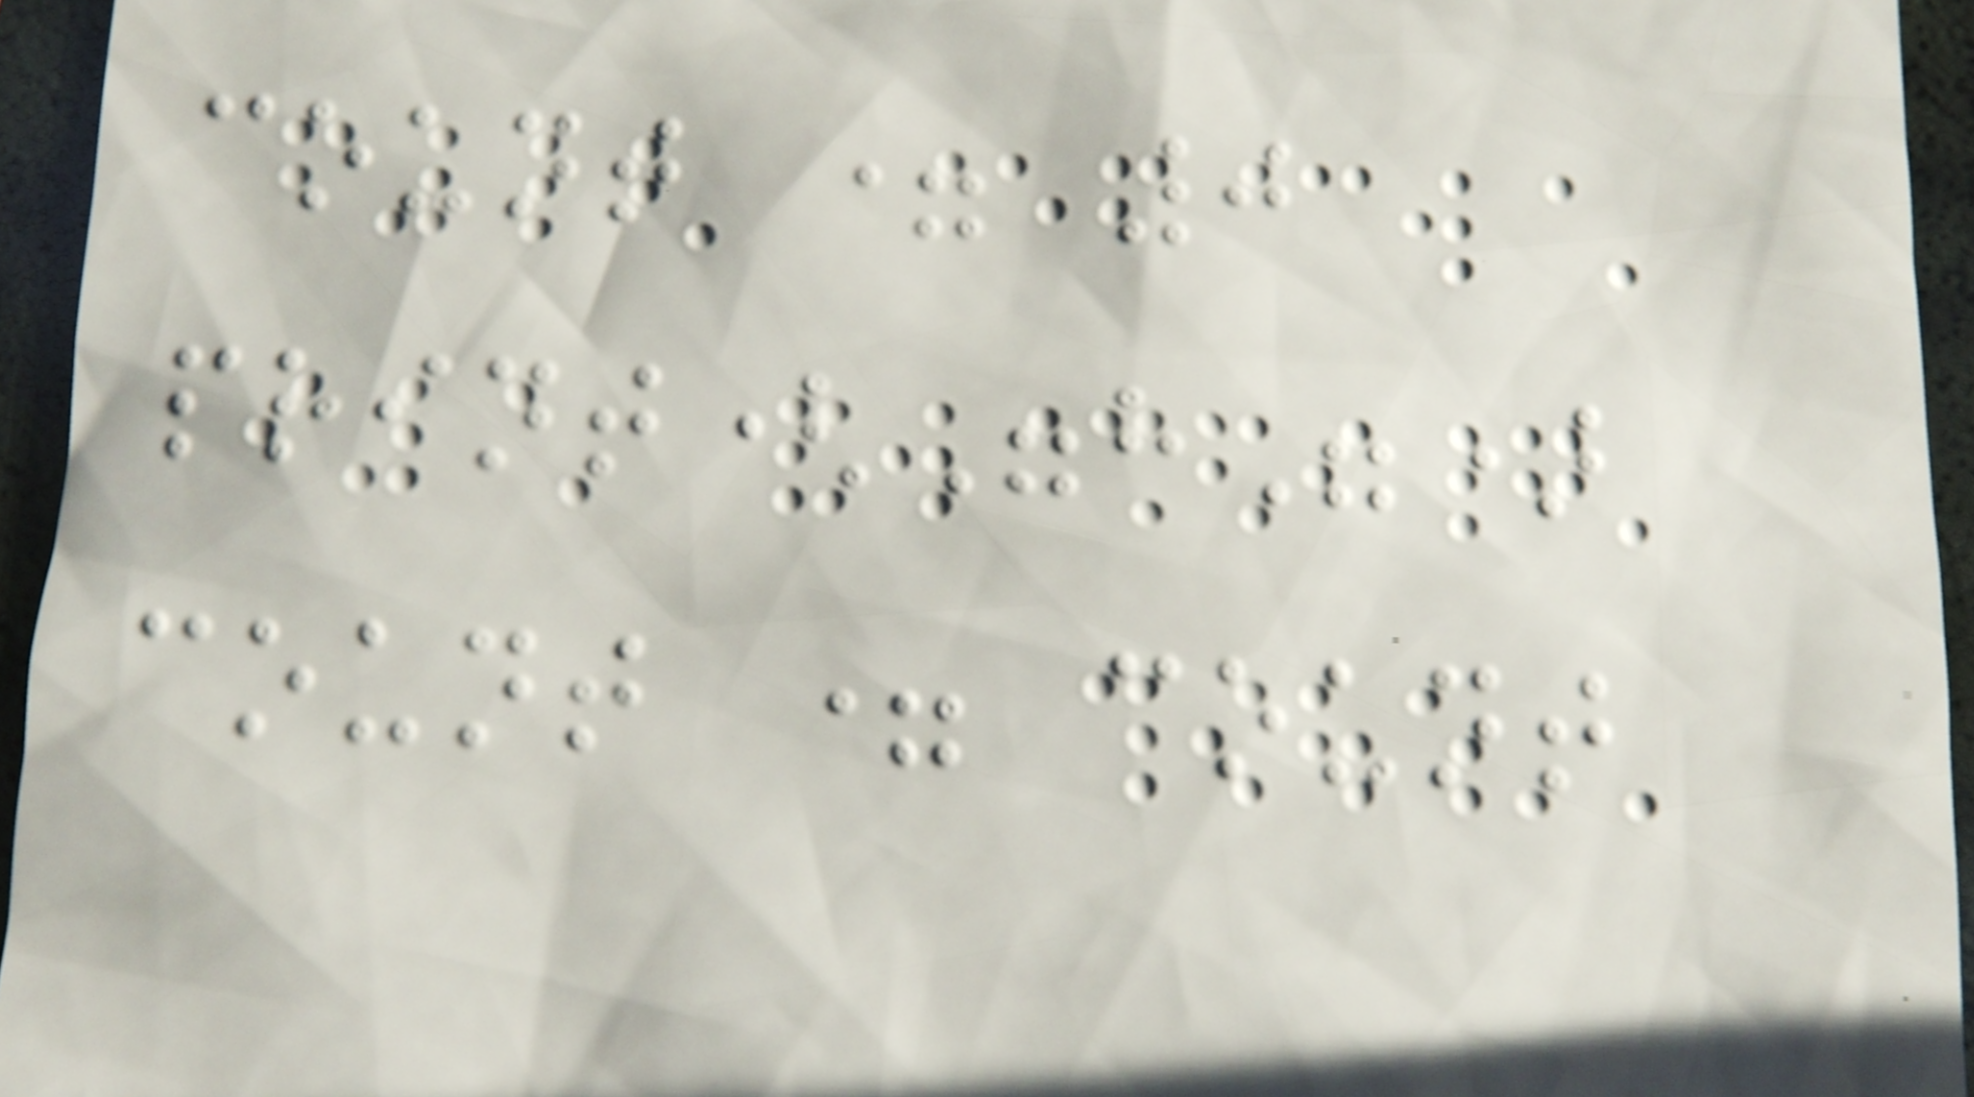count = 0
print("h")
count = count
